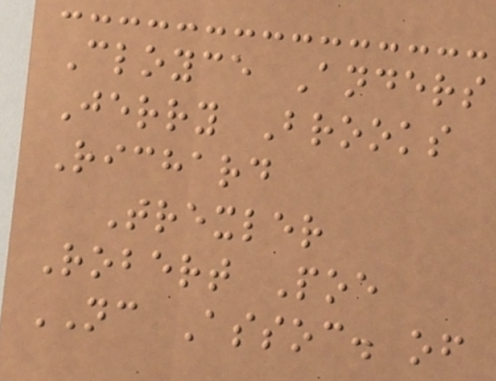Cloyce Anders
Jerry Brooks
Richard
Trexler
Robert Poe
NC Assoc. of
